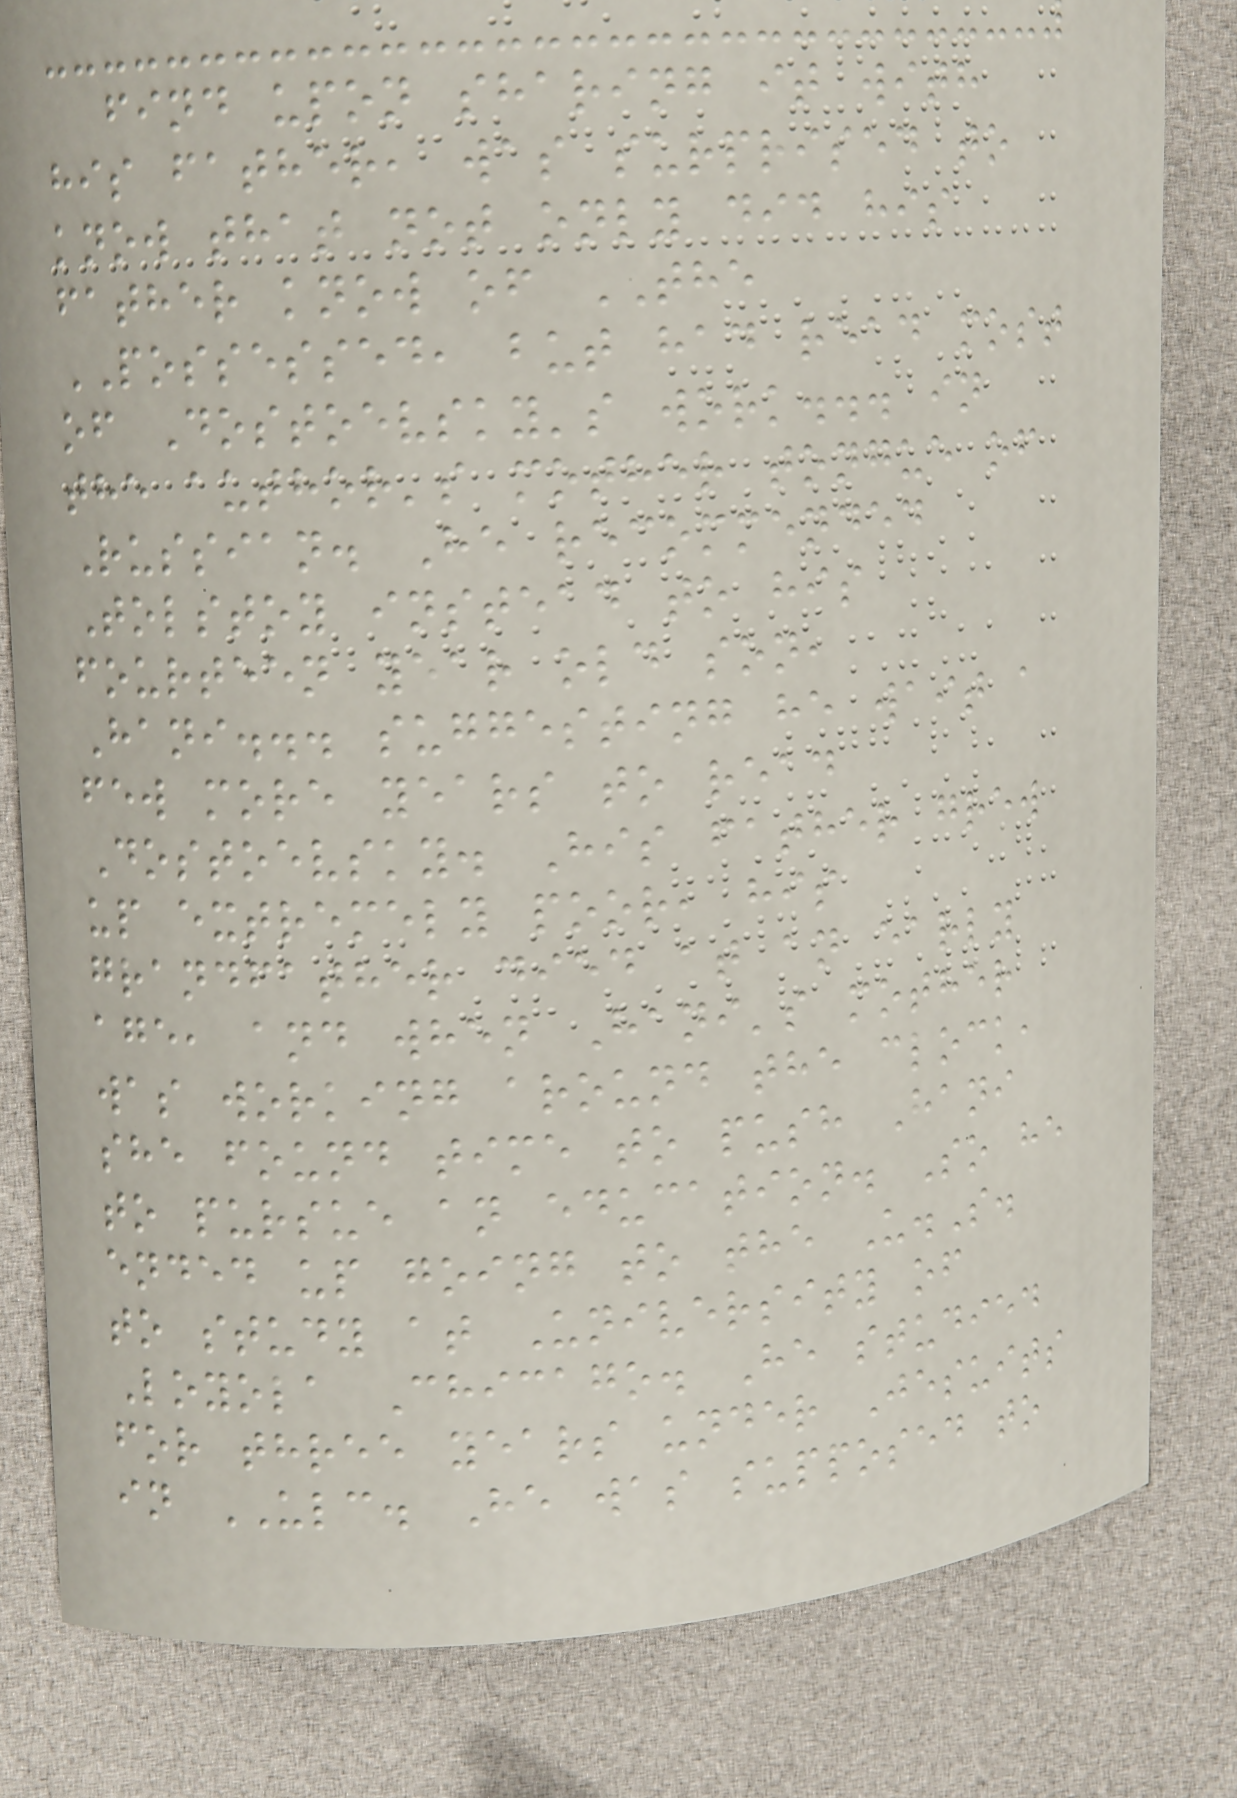find upon sharing it with
his father, was surprised to
know that not only did his
father know of THE
POSSESSED, but had read most
of Dostoevsky's work... in
the author's mother tongue of
Russian. He recommended
Tolstoy instead to his
fourteen year old son,
Hani... suggesting he wait a
few more years to read
Dostoevsky. His father grew
up extremely poor, his
grandfather died at an early
age, and when Hani's mother
was working around the clock,
she found time to push Hani
to pursue an education. So he
ended up going to the U.S.
to study at University of
Loyola Chicago. He studied
for three years under Jesuits
in ULC. He was supposed to
